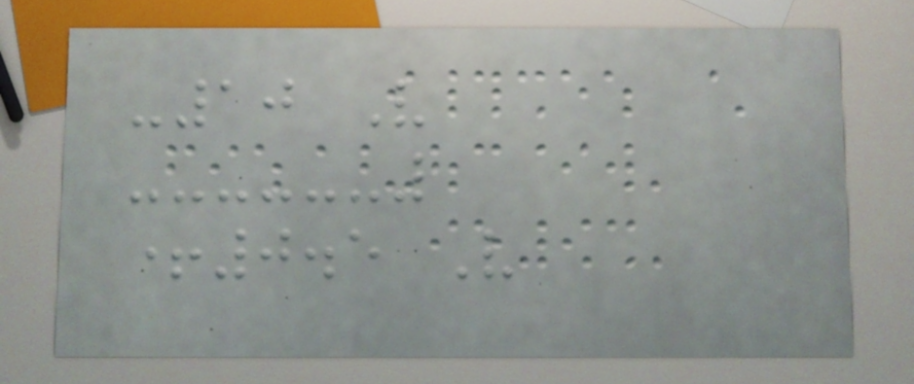-10 V
+0.5 V
